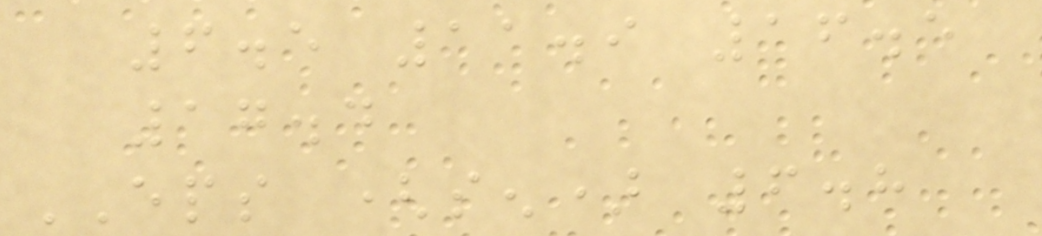6.5 11.9 16.5
17.4
EPS (sen) 6.8
